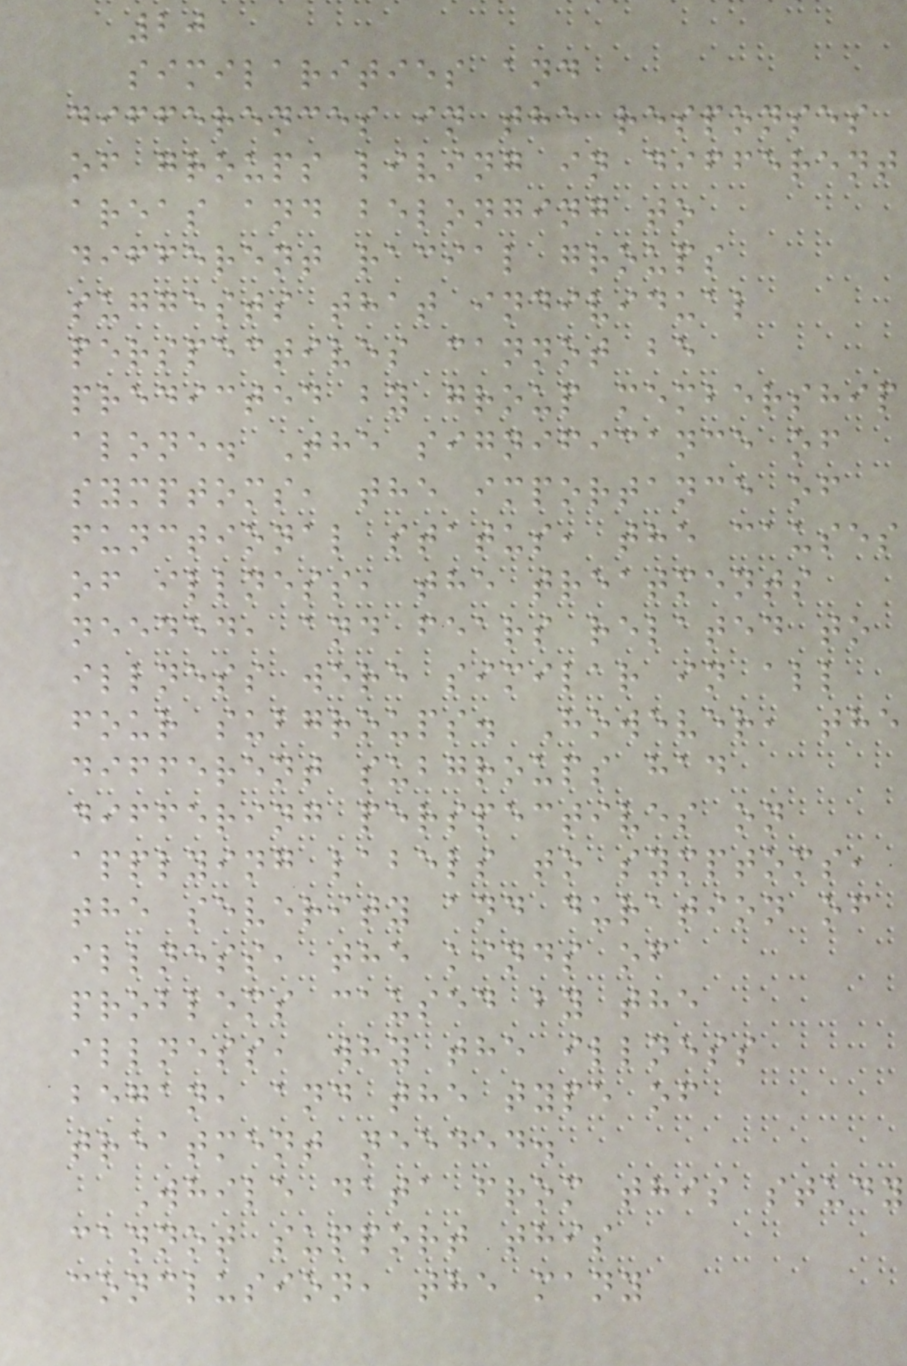20
similarities and
differences in the responses
of groups living in different
areas and belonging to
different racial groups
suggests that individual
perspectives cannot be
predicted by group membership
alone. The significance of
symptoms, the importance of
functional status, the causes
of illness, the treatments
needed, and fears related to
illness were similar in all
four subgroups. However, the
different subgroups had
differing perspectives on
applying labels to symptoms,
the severity and duration of
illness, the kinds of
problems caused by the
illness, why the illness
began, and the type of
treatment needed.
While data from this study
cannot support this
conclusion, the many
